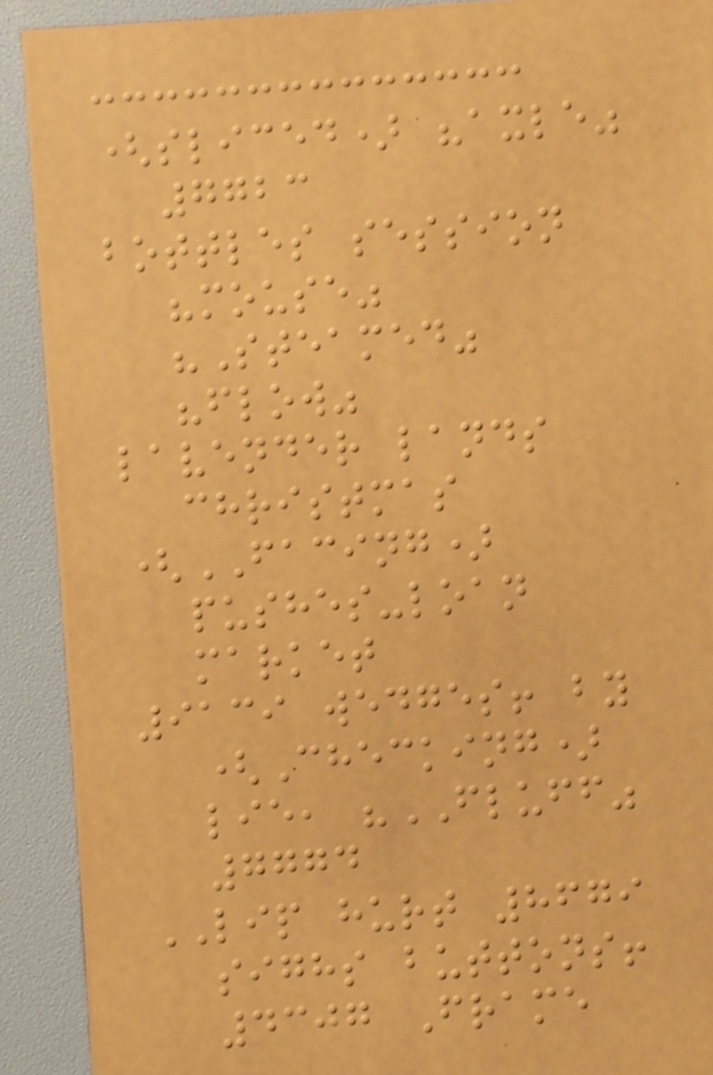(sliced) "axle"
7723
bottles session
"mouse"
"Steamed"
"flow"
lavender lands
christmas
(FACING)
pushes-loan
market
9139 wedges! by
(Checking)
lie, "FLUFF"
7774
LIP hurt 8679
sighs buttons!
4307 Frame
